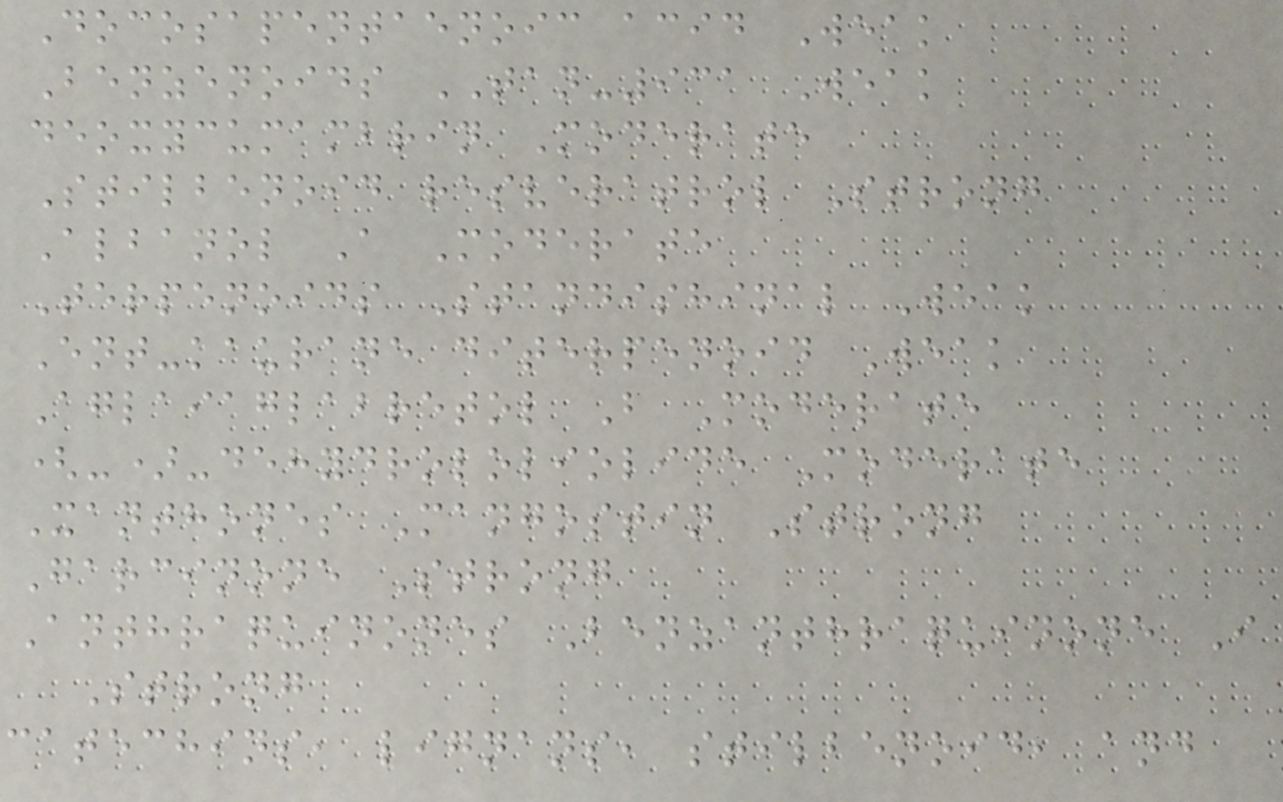Docosapentaenoic acid Weak
Benzenoids TAN-931 Weak
deoxycumambrin Moderate
Stilbenoid resveratrol Strong
Albanol A Moderate
Terpenoids Standishinal Weak
Ent-kaurane diterpenoid Weak
Aglaiaglabretol B Moderate
(-)-dehydrololiolide Moderate
Xanthones Mangostin Strong
Garcinone Strong
Anthraquinones Benzanthraquinone I
Strong
catechins, lignans, stilbenoid, and
